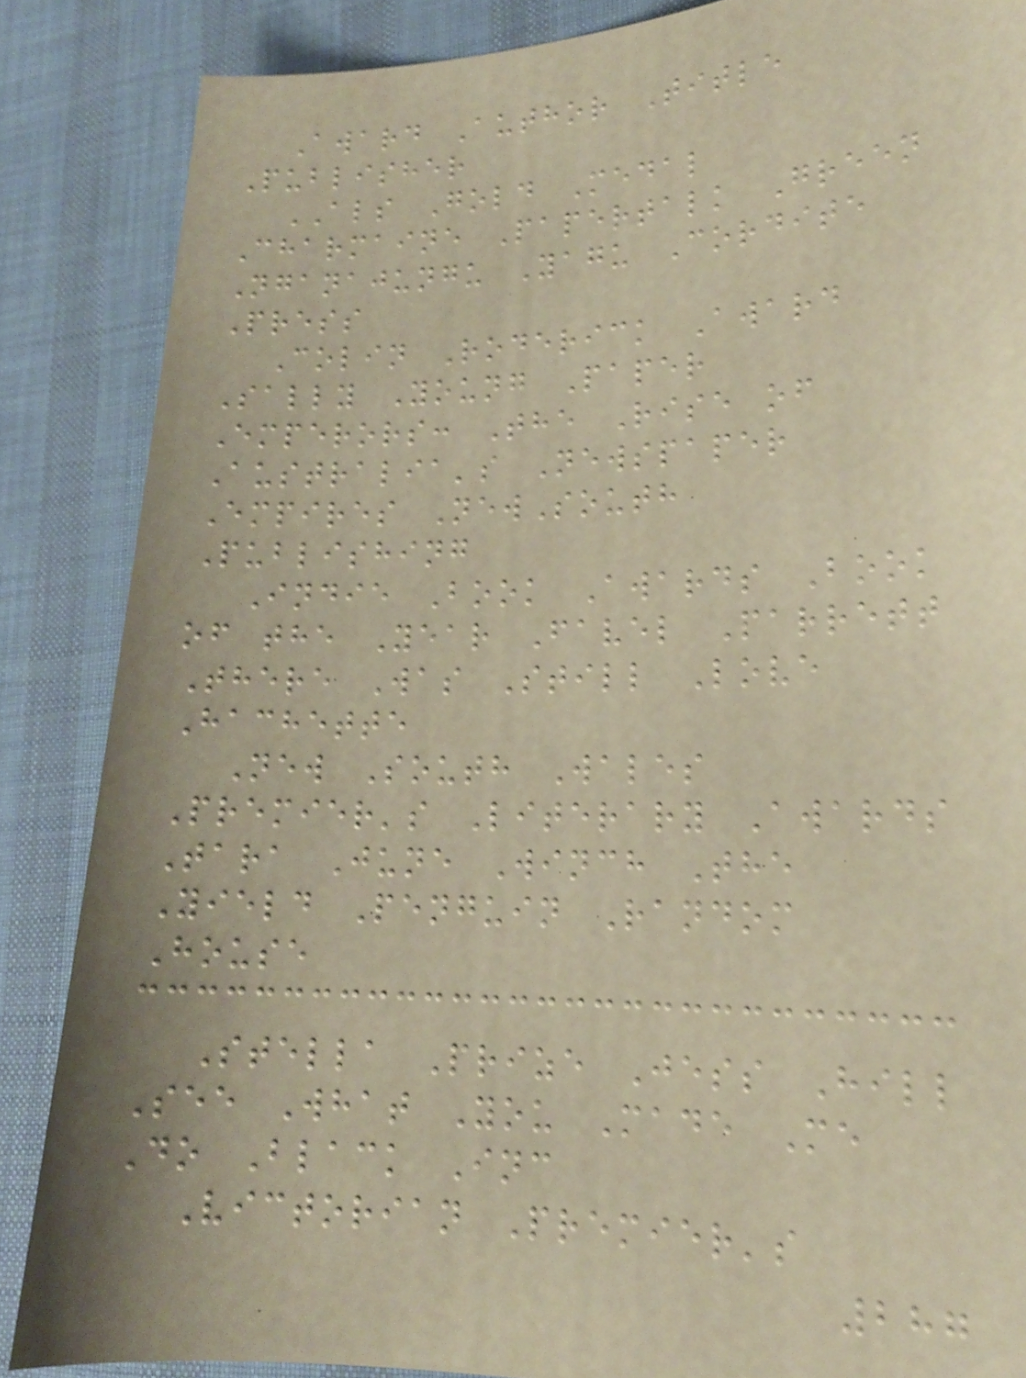Award Author Title
Publisher
ALS Gold Medal
Charmaine Papertalk Green
Nganajungu Yagu Cordite
Press
Colin Roderick Award
Sally Young Paper
Emperors: The Rise of
Australia's Newspaper
Empires NewSouth
Publishing
Indie Book Awards Book
of the Year Favel Parrett
There Was Still Love
Hachette
New South Wales
Premier's Literary Awards
Tara June Winch The
Yield Penguin Random
House
Stella Prize Jess Hill
See What You Made Me
Do Black Inc
Victorian Premier's
287
